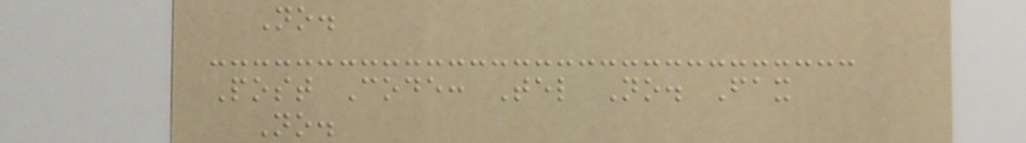No.
Post Code: Tel No. Fax
No.
